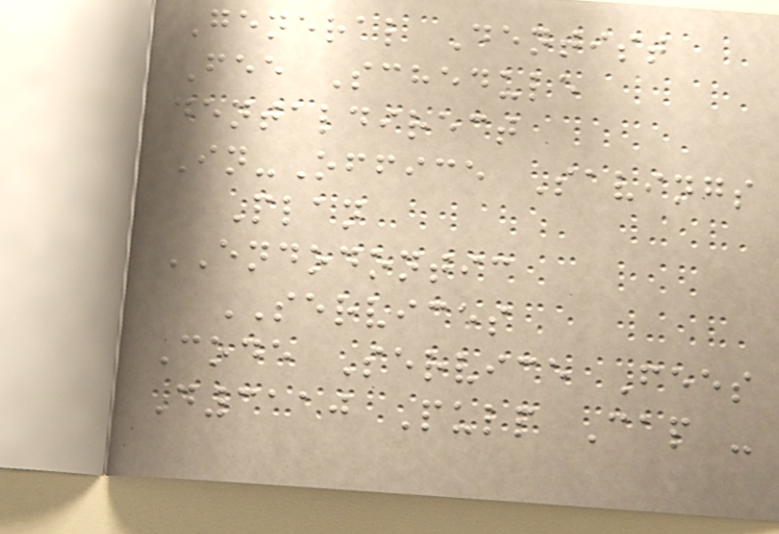General Dentist
Fee Schedule
dentaldirect
In-Office Savings
Plan
ENDODONTIC
SERVICES
Code Service Fees
D3110 Pulp Cap -
